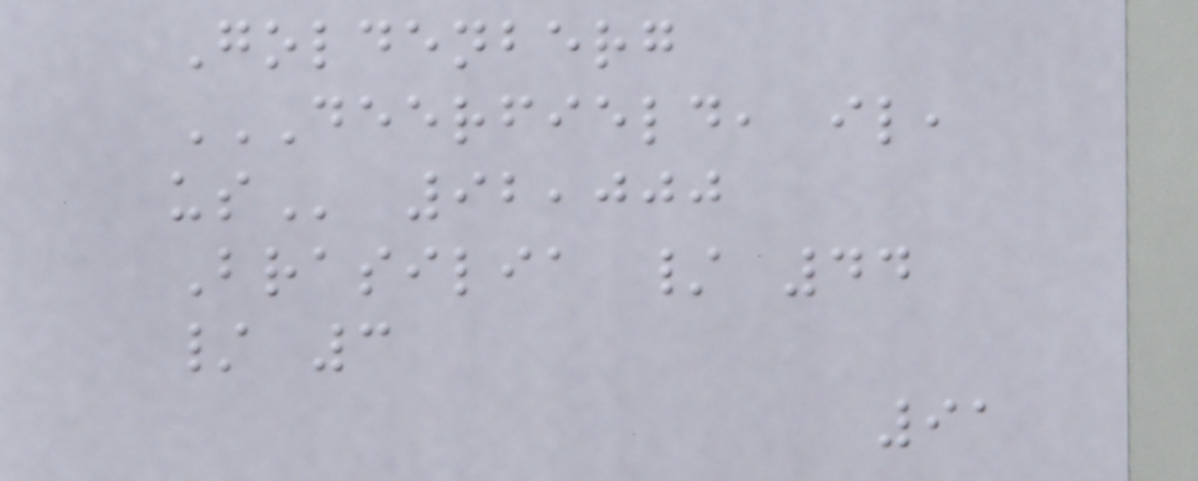Goldenberg
DEERFIELD, IL,
US 92,000
Brasilia / 44
/ 3
91
